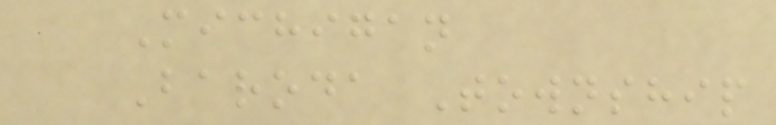Michigan
Baroda Township
